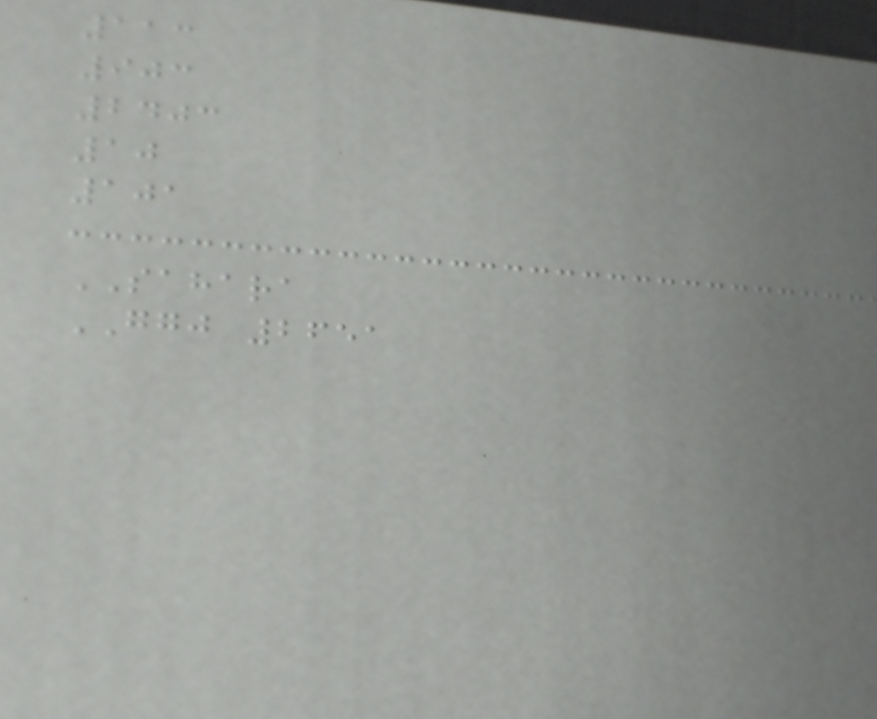113
903
2403
10
101
SAHARA
GGJ 2651
